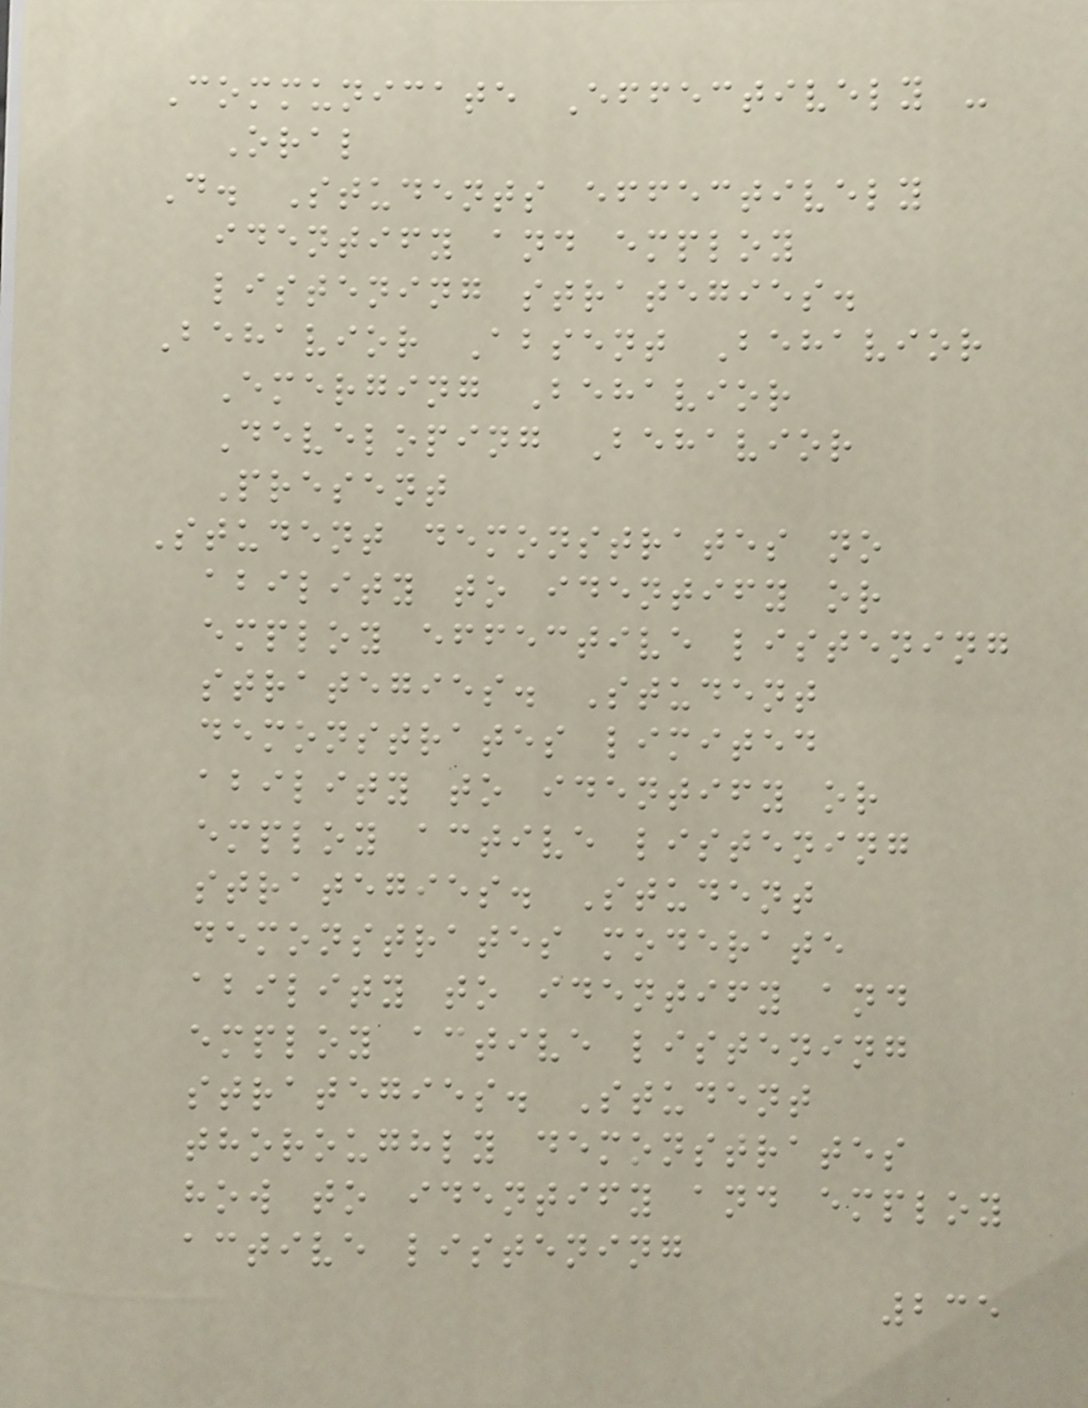Communicate Effectively -
Oral
D. Students effectively
identify and employ
listening strategies.
Behavior Absent Behavior
Emerging Behavior
Developing Behavior
Present
Student demonstrates no
ability to identify or
employ effective listening
strategies. Student
demonstrates limited
ability to identify or
employ active listening
strategies. Student
demonstrates moderate
ability to identify and
employ active listening
strategies. Student
thoroughly demonstrates
how to identify and employ
active listening
235
